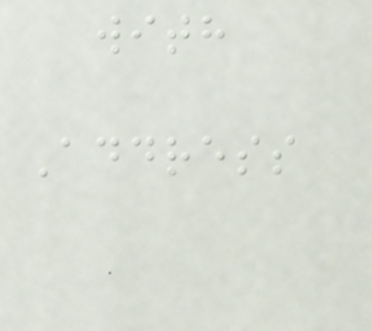with
Address
